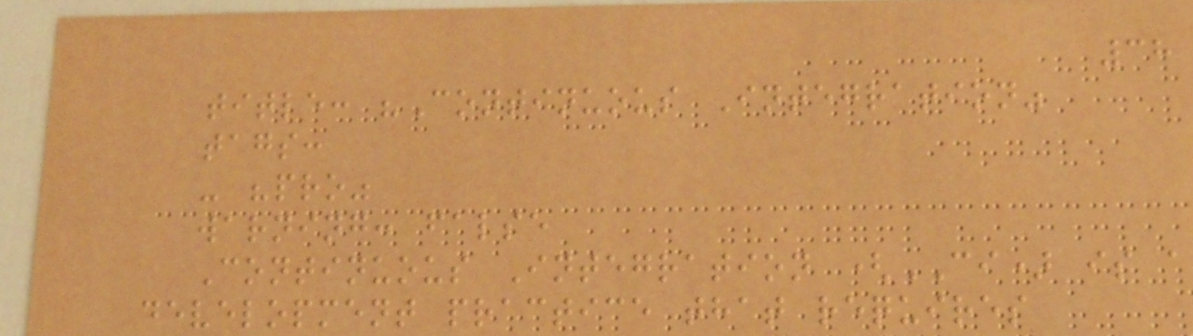38
title: "Continuous Integration"
tags:
- "pro"
warning: false
Continuous Integration (CI) is a
development practice that requires
